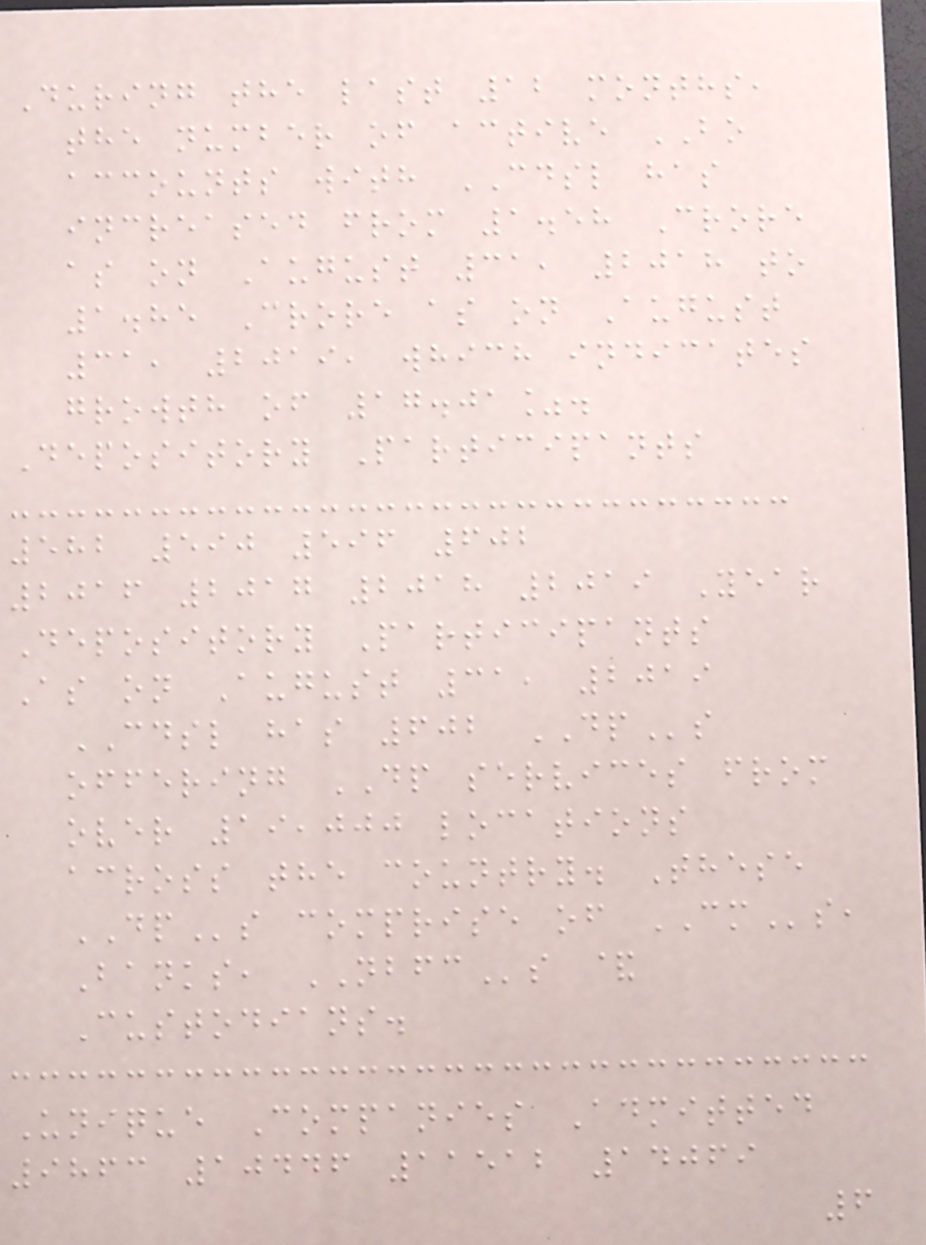During the last 12 months,
the number of active BO
accounts with CDSL has
increased from 1.58 Crore
as on August 31, 2018 to
1.85 Crore as on August
31, 2019, which indicates
growth of 17.01%.
Depository Participants
582 590 596 602
2016 2017 2018 2019 Year
Depository Participants
As on August 31, 2019
CDSL has 602 DPs
offering DP services from
over 19,000 locations
across the country. These
DPs comprise of CMs,
Banks, NBFCs &
Custodians.
Unique Companies Admitted
9863 10446 11512 14069
6
